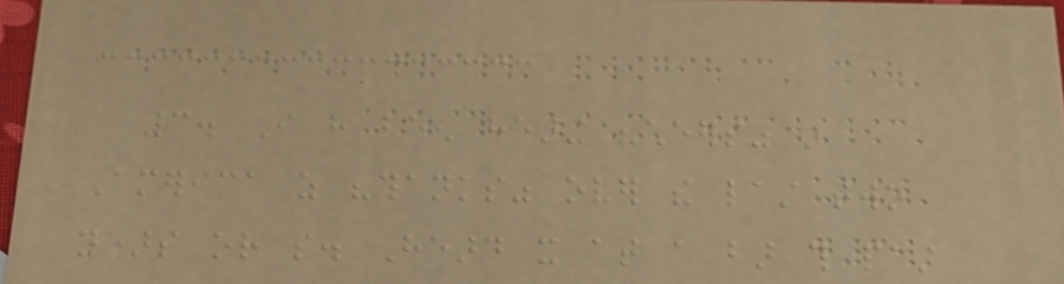3. I have been hearing "cheers" in
America as "thanks" over the last two
years or so. Heard it at a bar this past
